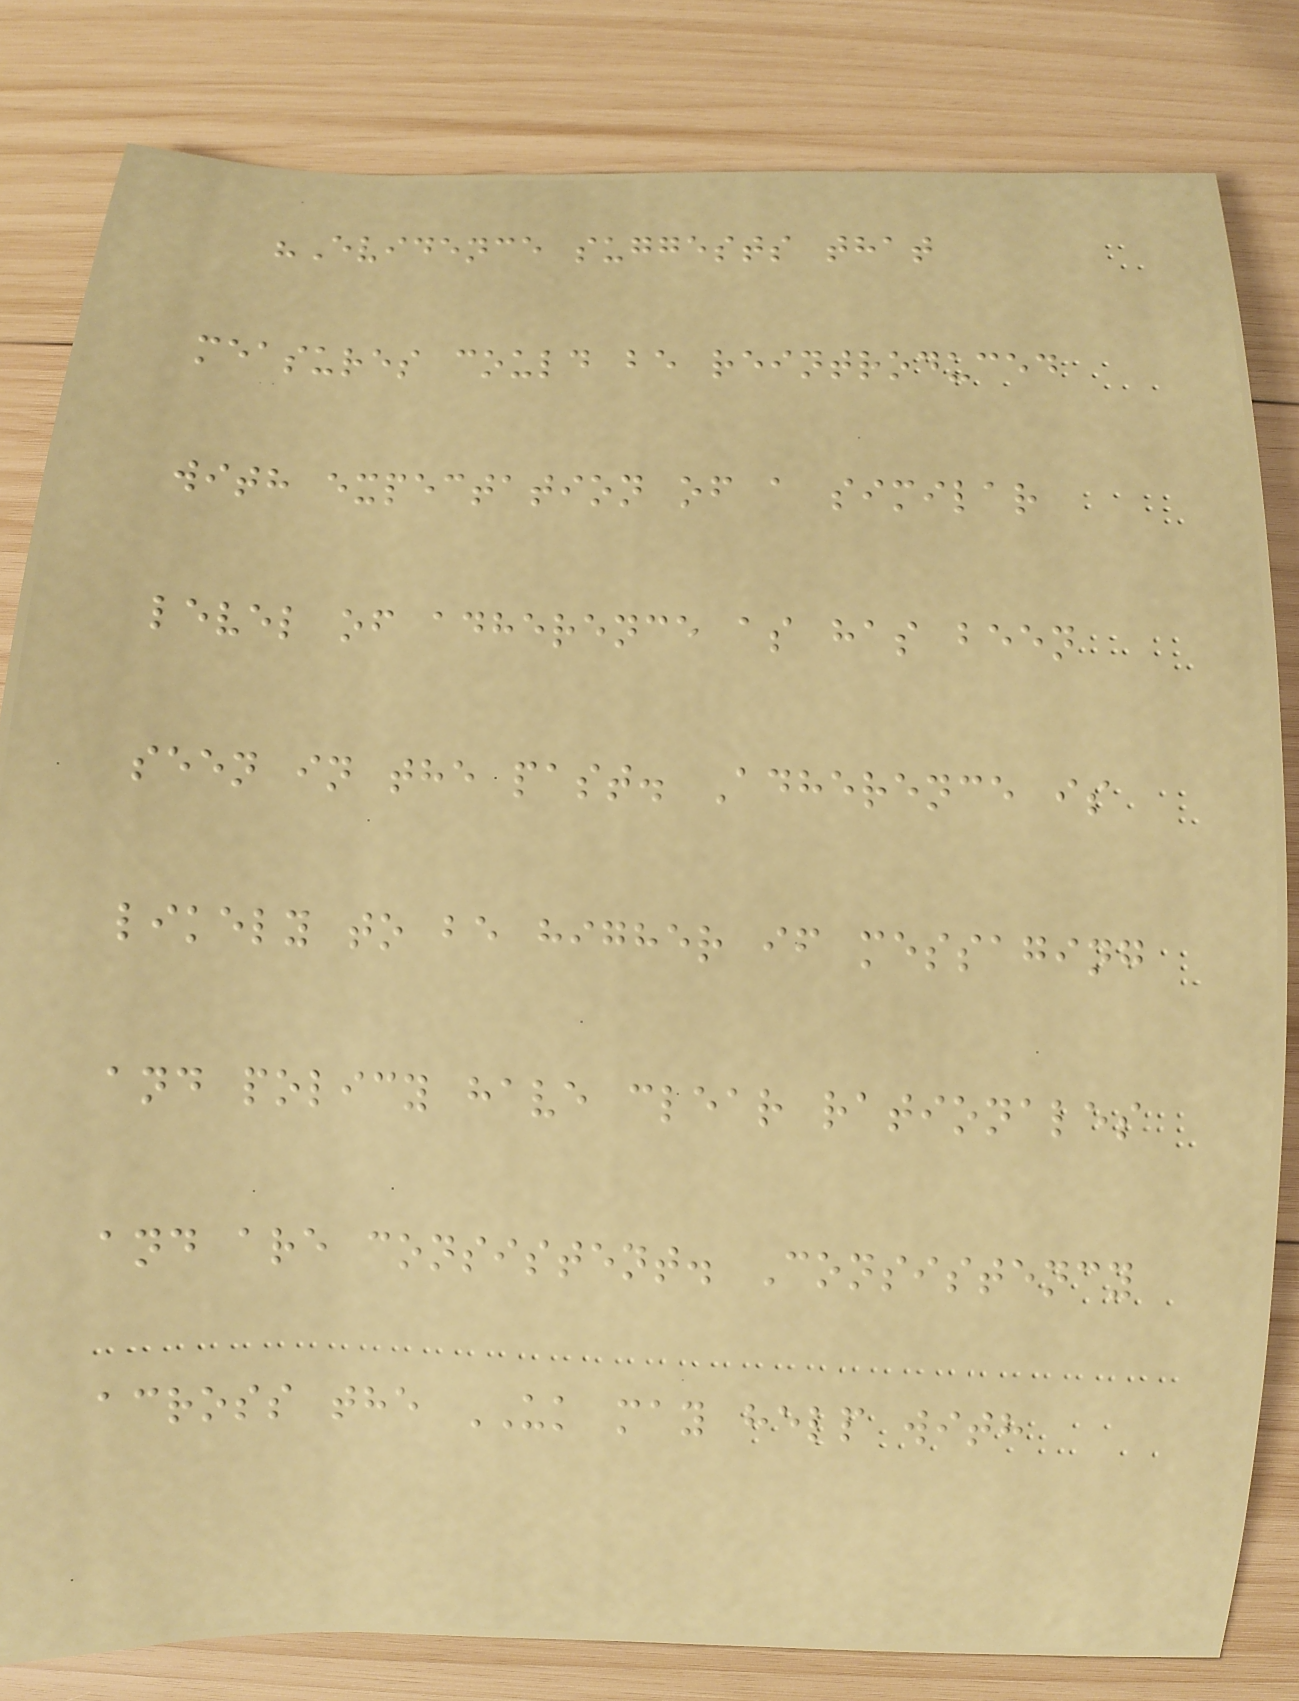"Evidence suggests that
measures could be reintroduced
with expectation of a similar
level of adherence as has been
seen in the past. Adherence is
likely to be higher if messaging
and policy have clear rationales
and are consistent. Consistency
across the UK may help with
